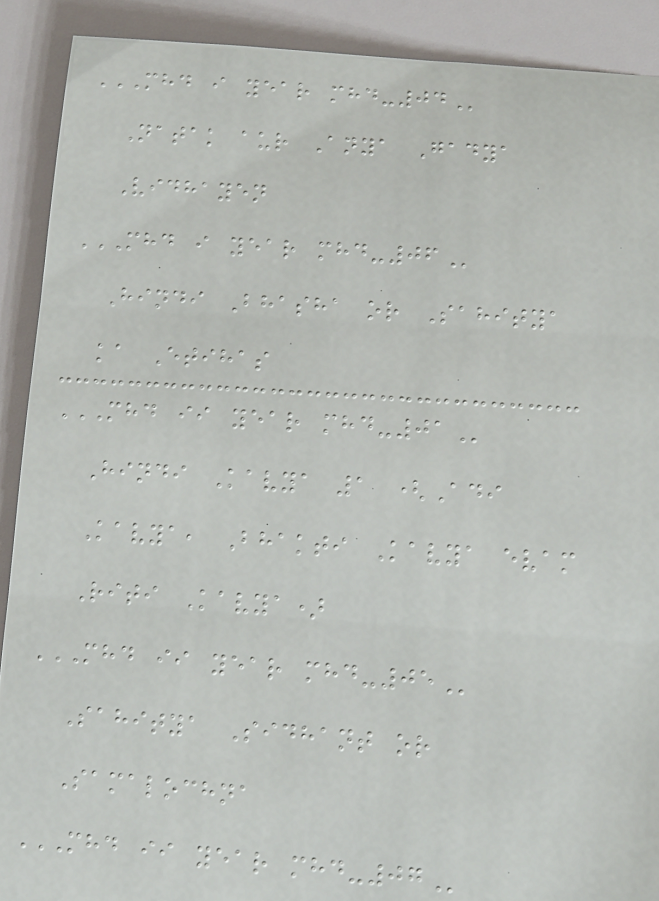MHD I YEAR MHD-04
Natak aur Anya Gadya
Vidhayen
MHD I YEAR MHD-06
Hindi Bhasha or Sahitya
ka Etihas
MHD II YEAR MHD-01
Hindi Kavya 1 (Adi
Kavya, Bhakti Kavya evam
Riti Kavya)
MHD II YEAR MHD-05
Sahitya Sidhant or
Samalochna
MHD II YEAR MHD-07
